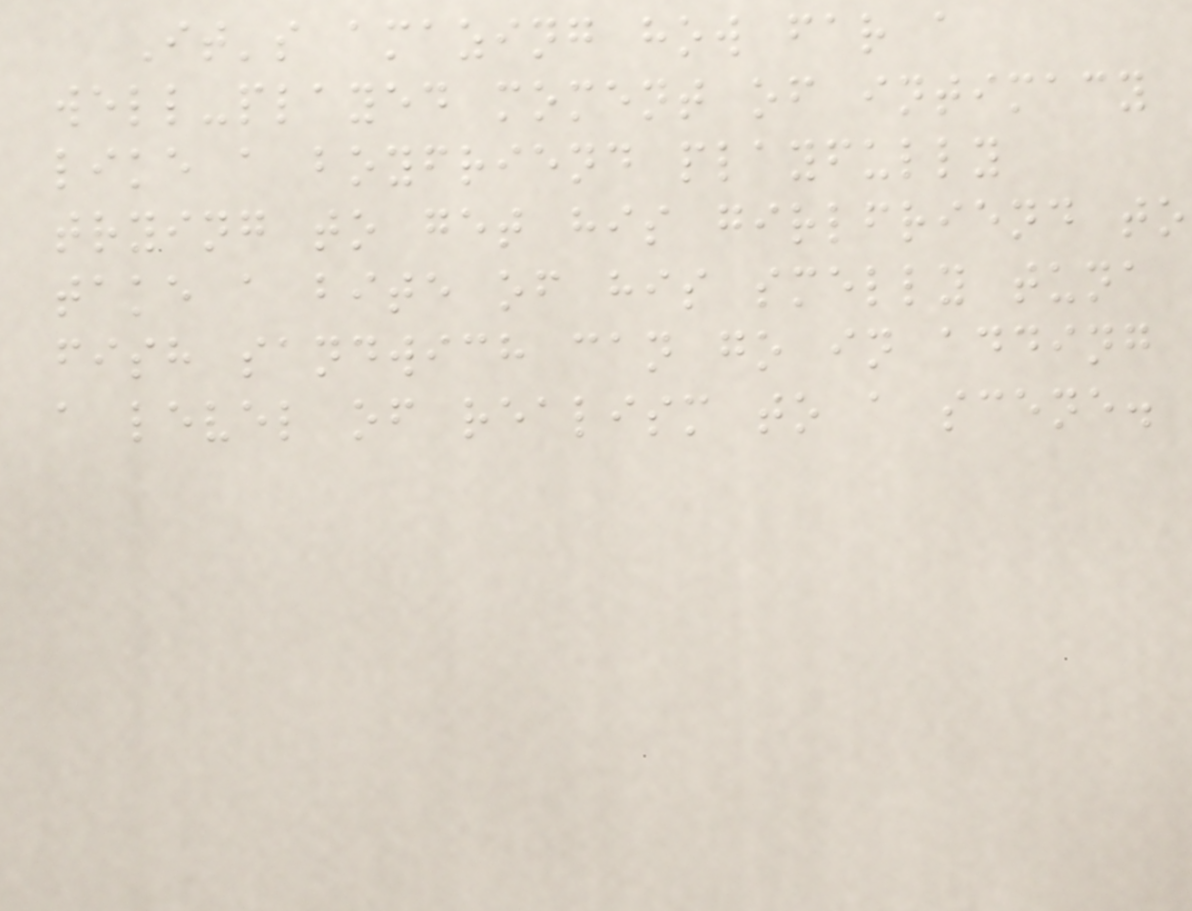It's amazing how far a
well-played moment of intimacy
like a boyfriend playfully
trying to get his girlfriend to
take a bite of his smelly tuna
fish sandwich can go in adding
a level of realism to a scene.
